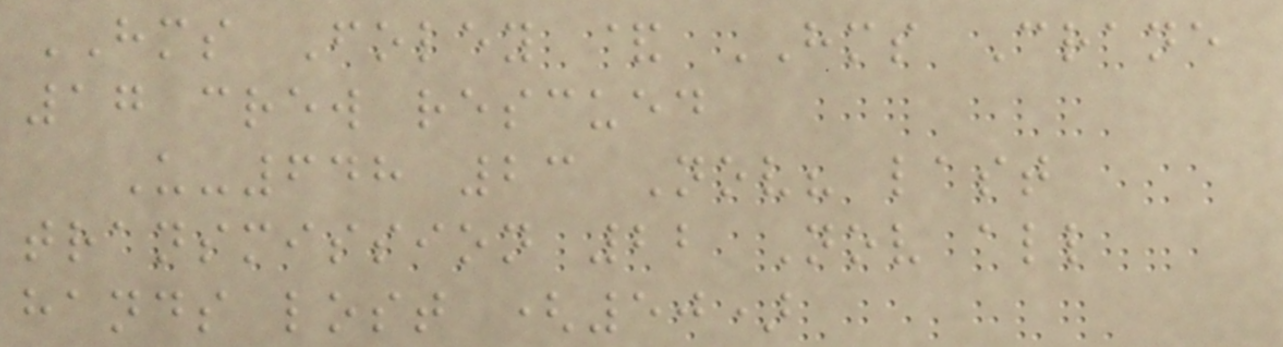HMS Foley & HMS Crane
17 crew rescued
U-648 23 Nov? last
transmission 22 Nov all
hands lost (50)
